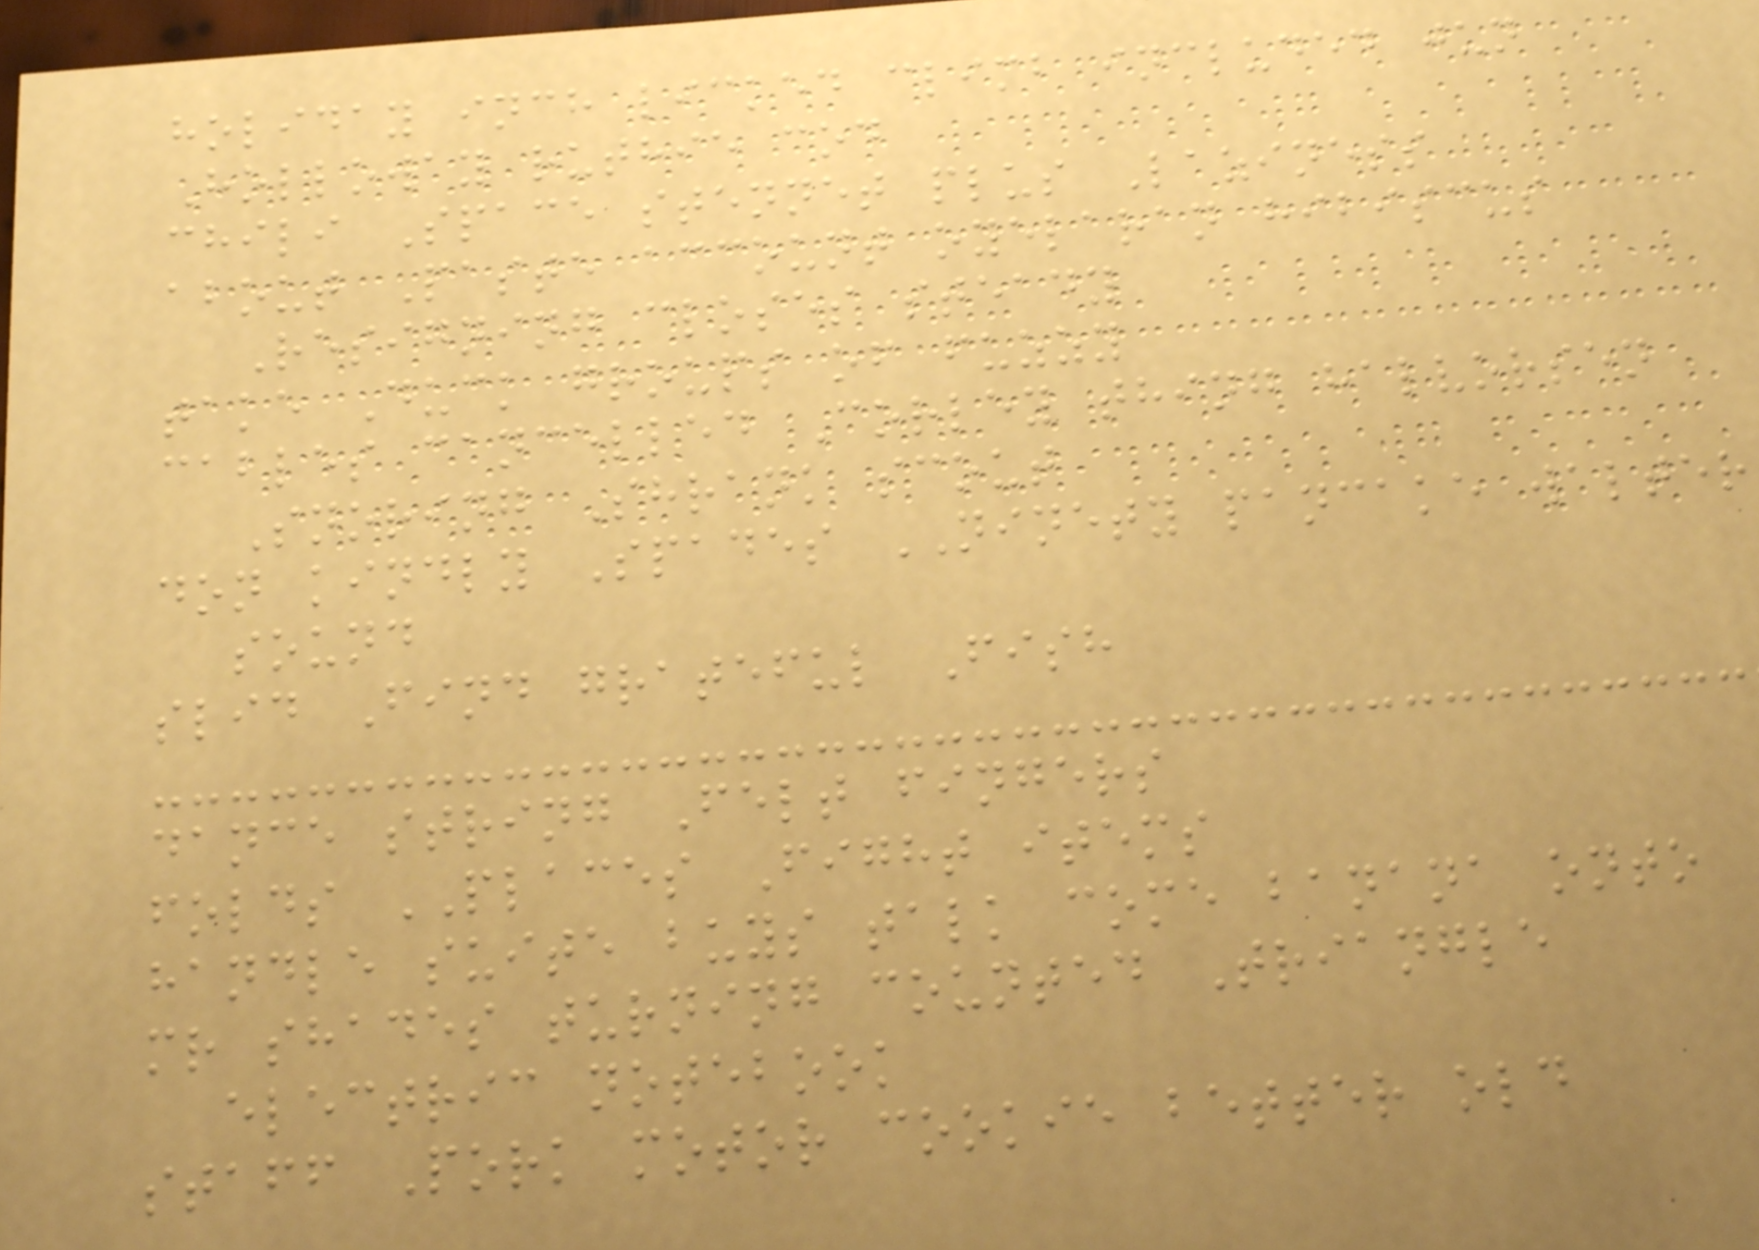holiday inch licked climb included jun
Holloway ruthie cod
chili Space stennet plus Laziness
about Paste account oyelaran hibiscus
Resigning closes steady
take Duck groups of fuzzy
cables cancelled Corley thing halvorsen
Snoring Shrank scout
don kindly Spades NINETY pancake walter
sound
slid Find grateful Fish
dance string Felt fingers
folds PLACES Fight items
handle suite buys talk come banana onto
mr shades turning counted Triangle
electric notebook
staff Pork motor cookie better old
